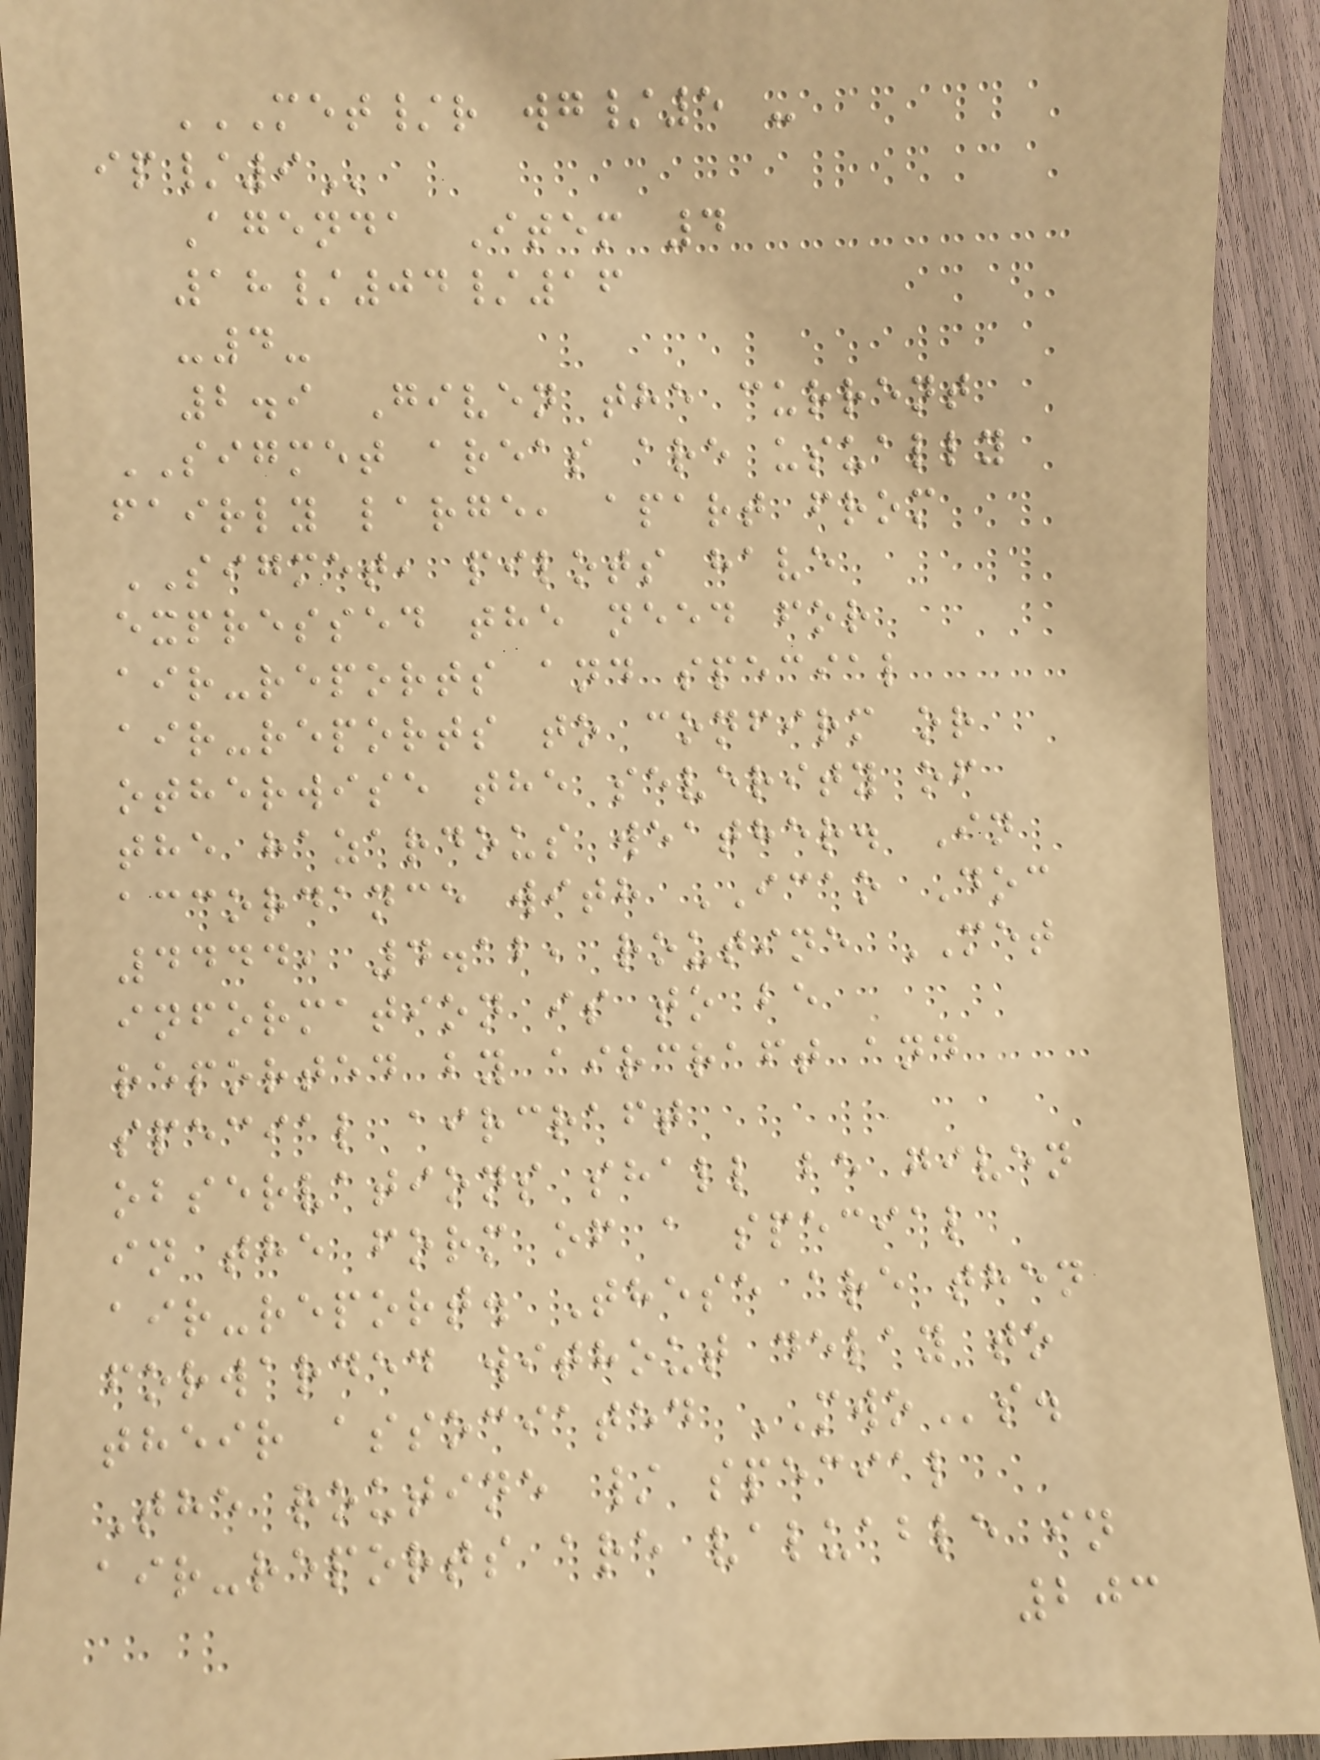MET/R WG/5 -
IP/9
Agenda Item 4
18/04/16
-4-
2.9 Given the current
SIGMET areas are usually
fairly large, apart from
SIGMET, pilots have
expressed the need for
air-reports and special
air-reports to confirm or
otherwise the severity of
the hazardous weather. In
accordance with ICAO Doc
4444, 4.12, routine MET
information is to be
reported by aircraft and
special aircraft
observations shall be given
in the form of a special
air-report. These are then
forwarded without delay to
their associated MWOs.
The routine / special
air-reports are valuable in
203
